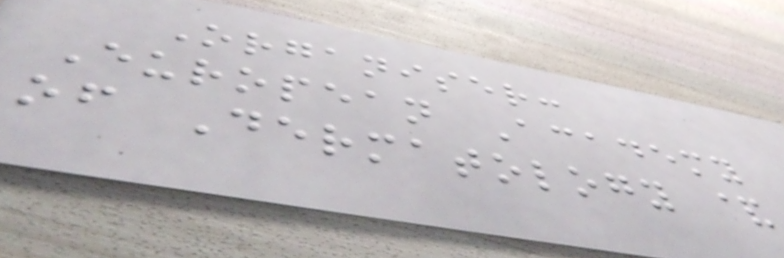Organiser:
European Academy
of Dermatology &
